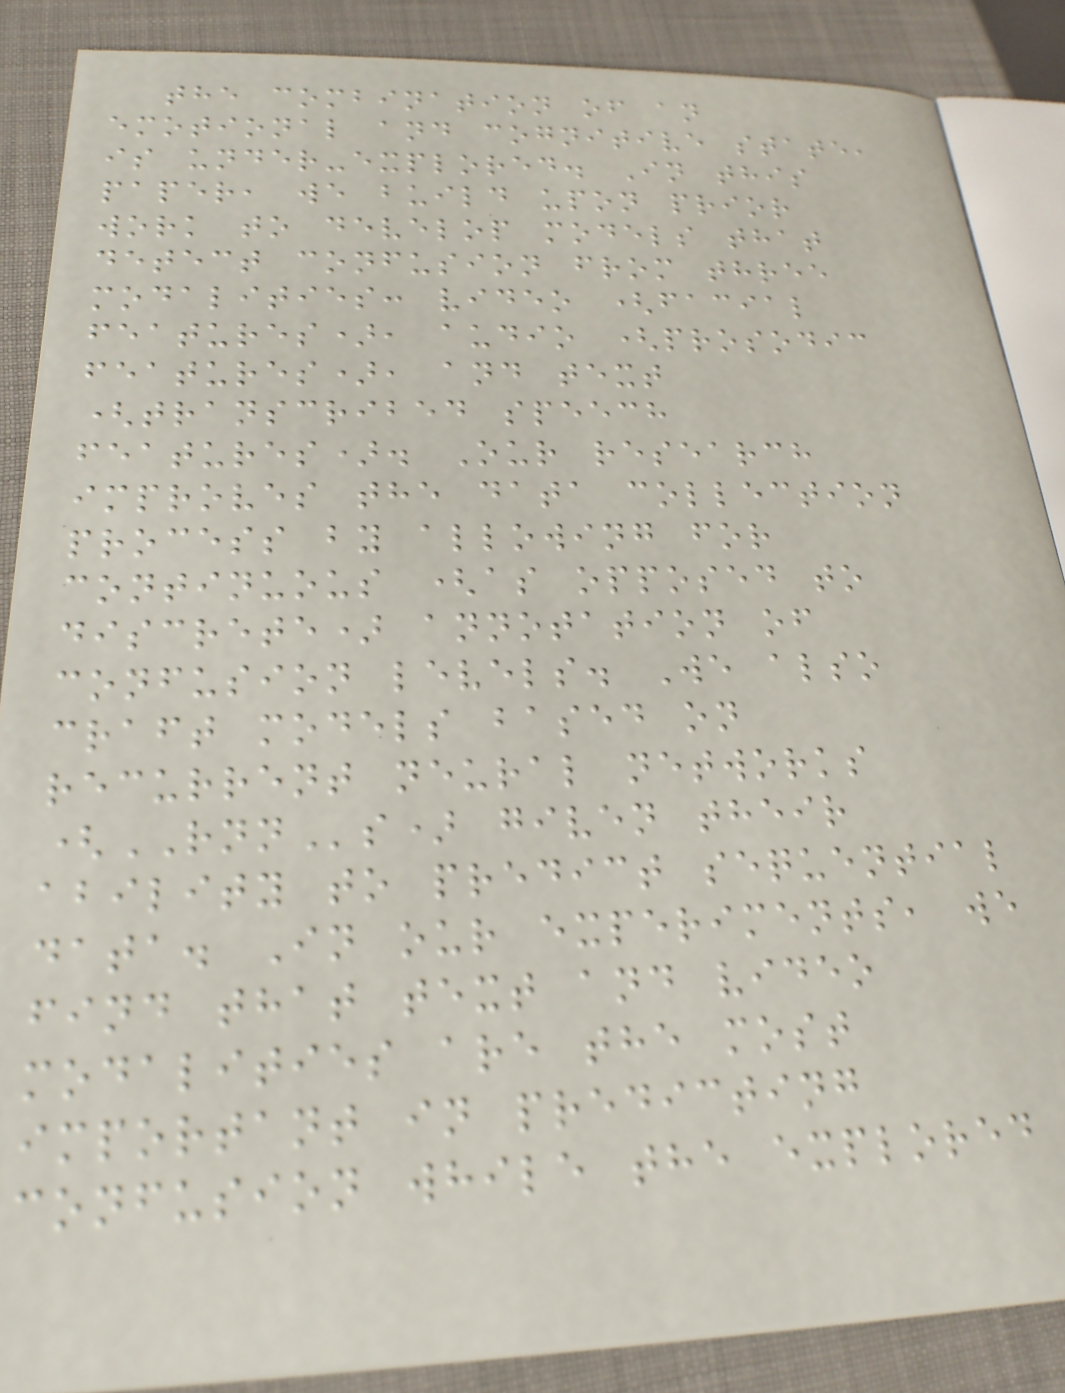the combination of an
emotional and cognitive state,
is under-explored. In this
paper, we build upon prior
work to develop models that
detect confusion from three
modalities: video (facial
features), audio (prosodic
features), and text
(transcribed speech
features). Our research
improves the data collection
process by allowing for
continuous (as opposed to
discrete) annotation of
confusion levels. We also
craft models based on
recurrent neural networks
(RNNs) given their
ability to predict sequential
data. In our experiments, we
find that text and video
modalities are the most
important in predicting
confusion while the explored
